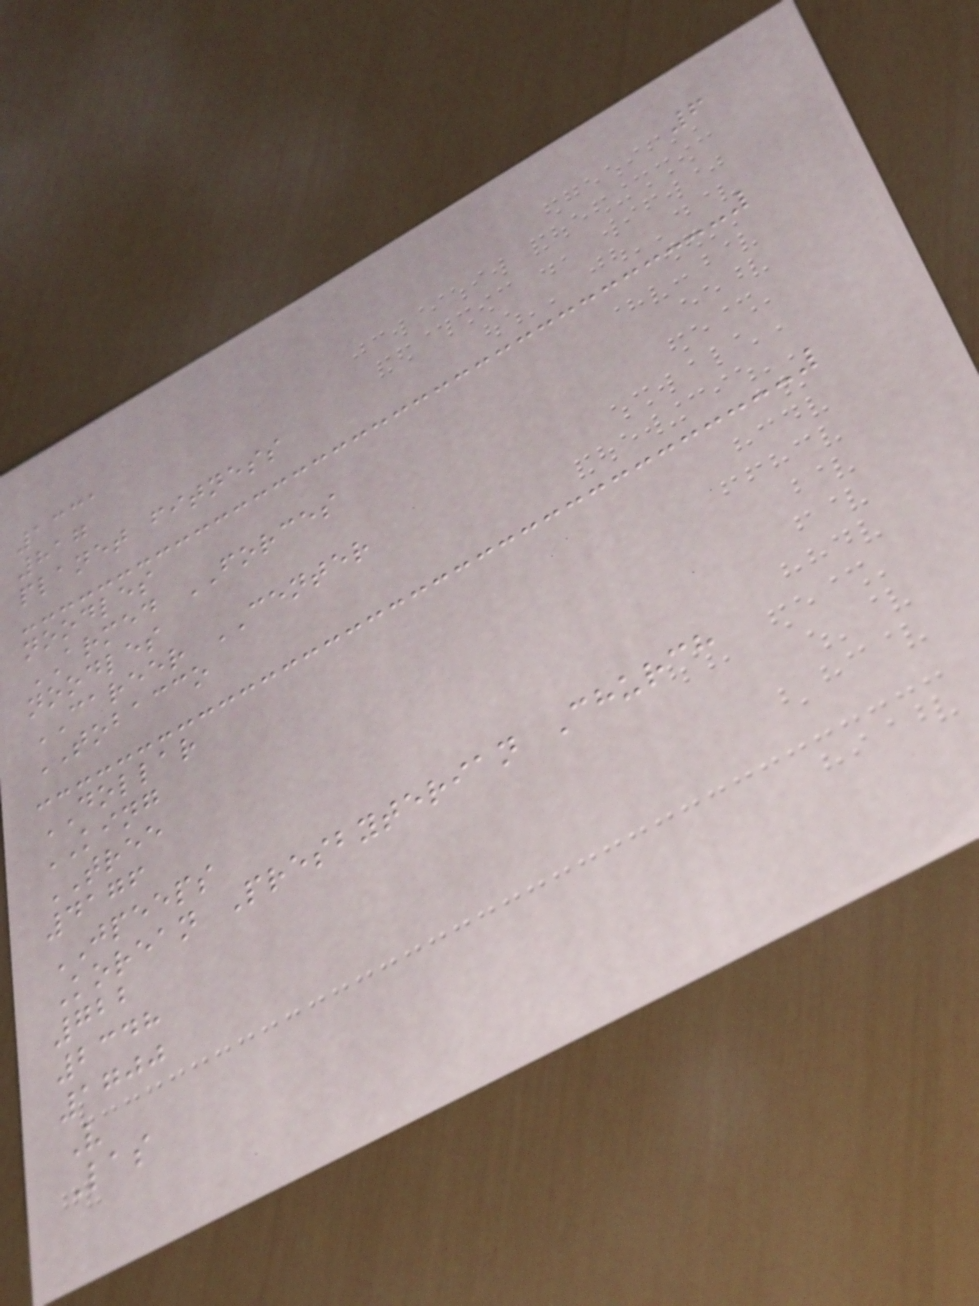6
1331
817
planet fitness
noodles
ARMED FORCES
noodles
CAREER CENTER
TOBACCO
DOLLAR
KING
TREE
4176
JPEEPS
Korean Presbyterian Church
722
2348
1700
V
Las
